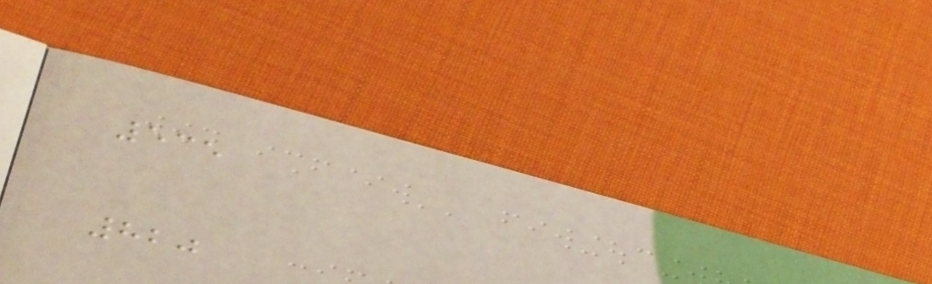535
820
